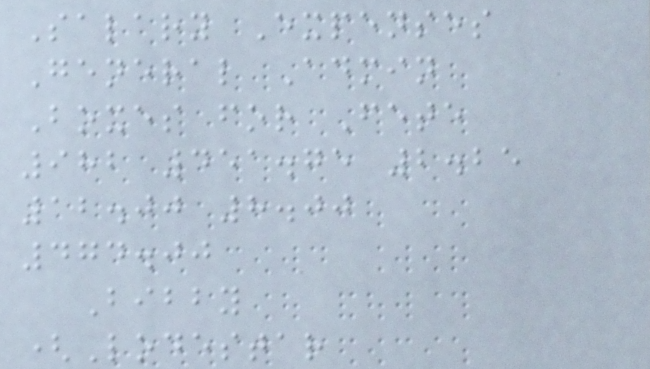Salary Expenses
General Admin
Boxes for Fete
982 451.75 2.25
12.00 8.00
474.00
Bibby
(Lodestar
